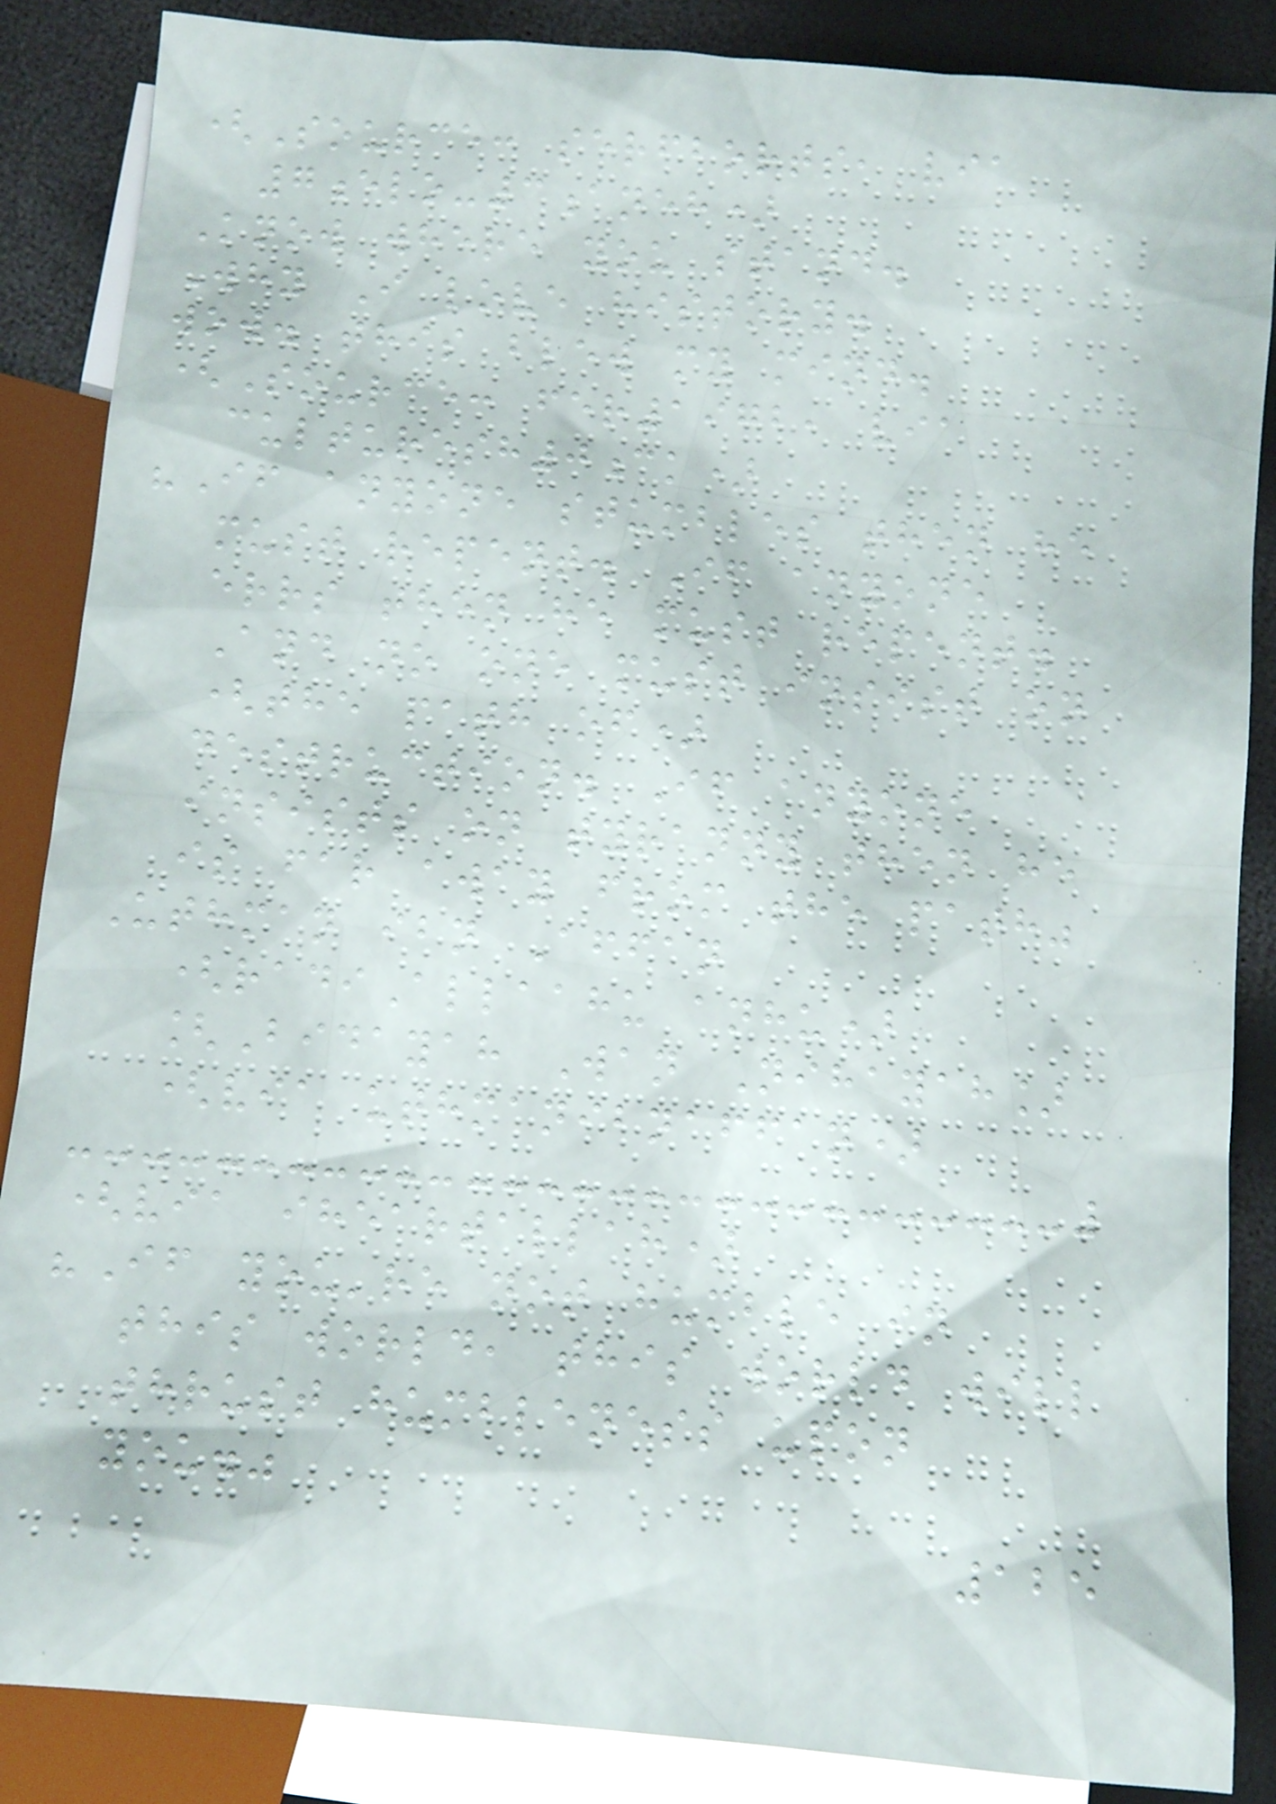(Source: serfborts, via
7elo-3aneh)
Know where you stand.
Why I love history.
wow. this blew my mind.
(Source: fer1972, via
culturesh0ck)
"If anyone stumbles then he
must repent. If anyone
errs then he must repent.
And no one must insist on
(the path of)
destruction. If anyone
insists on tyranny then he
is far away from the path"
Uthman ibn Affan
(radiAllaahu anhu)
[Bidayah Wan Nihayah]
(via uthmanibnaffan)
(via iheartallah)
"If you're not humble in
this world, this world will
thrust humbleness upon
you."
125
